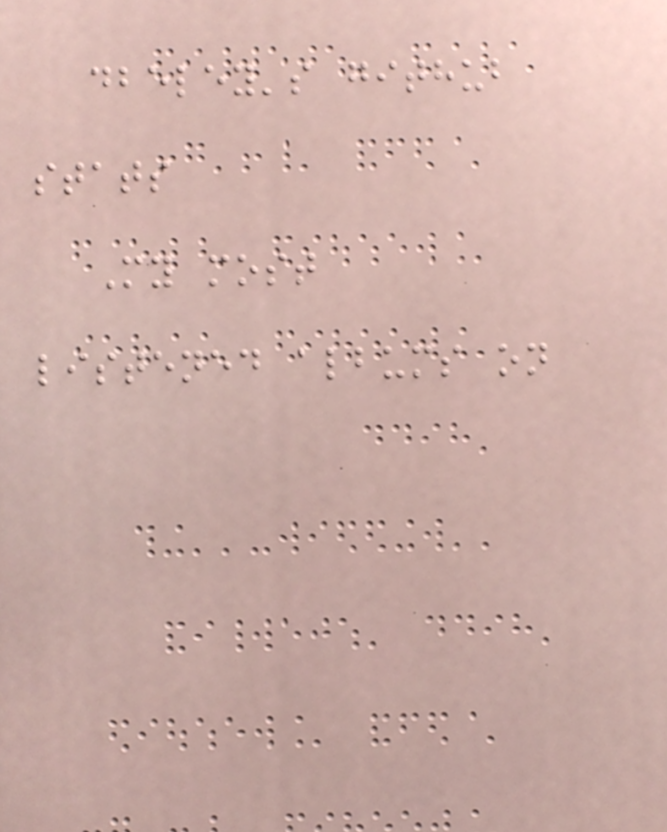dbeley's github
stats
My most
listened albums on
